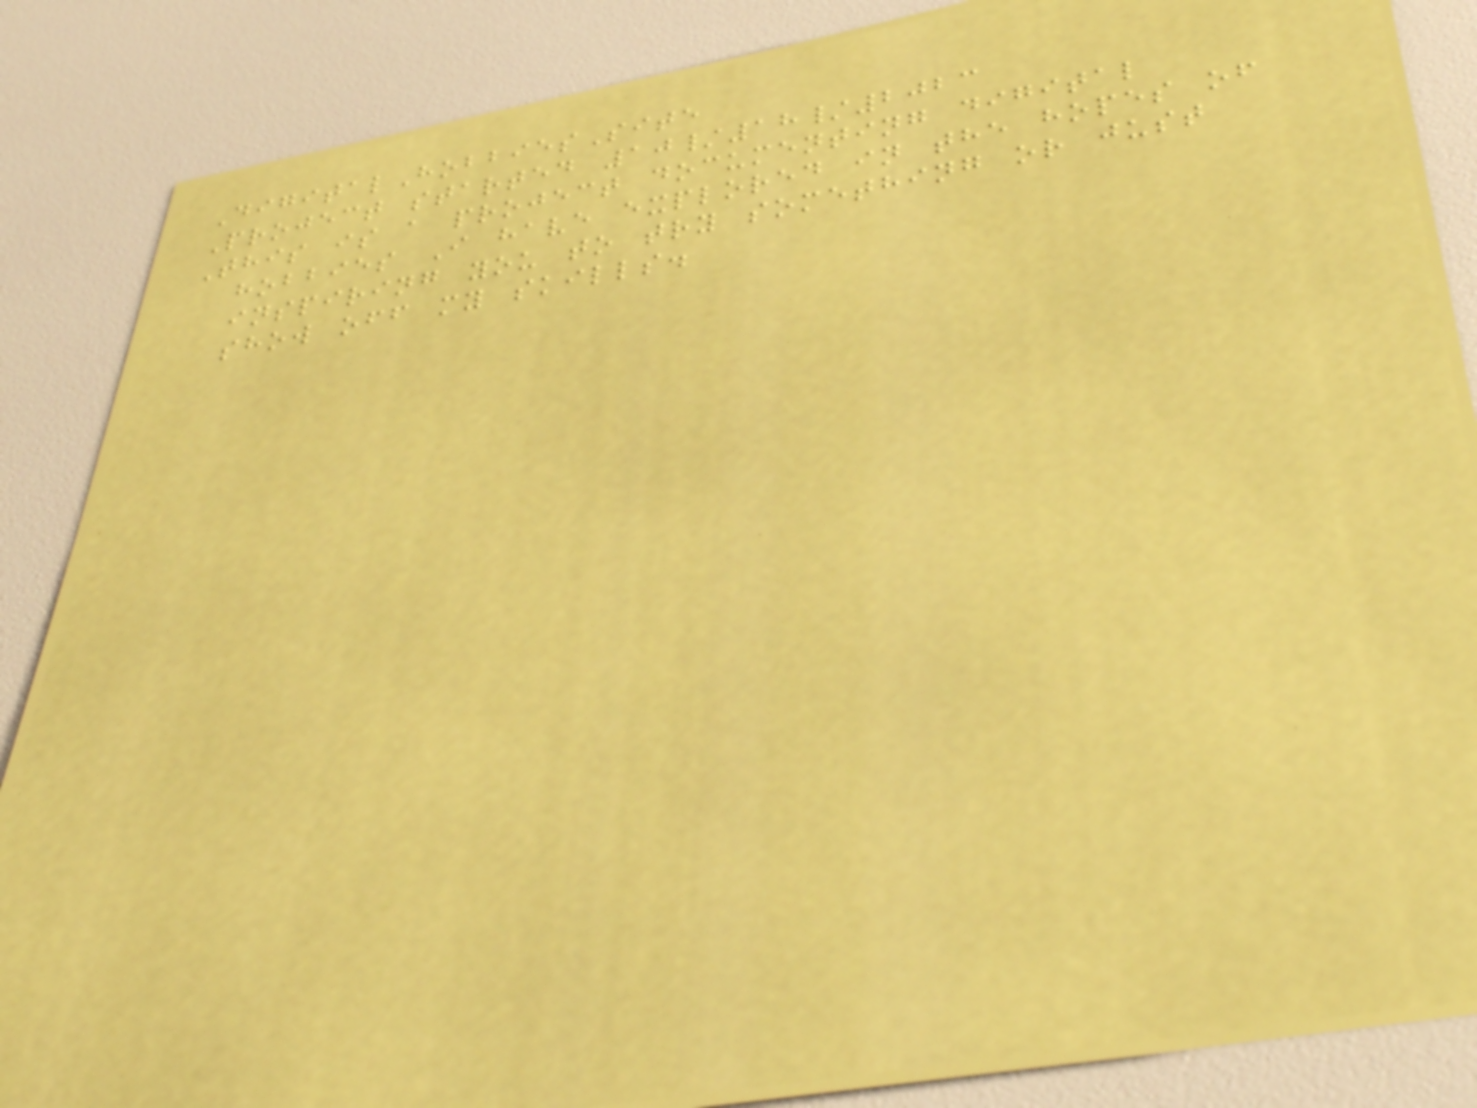DigitalHobbiesSite
Project started 10/18/2023
This is a project documenting digital
hobbies I have explored in the hopes of
inspiring you to try something or just
show off my skills.
